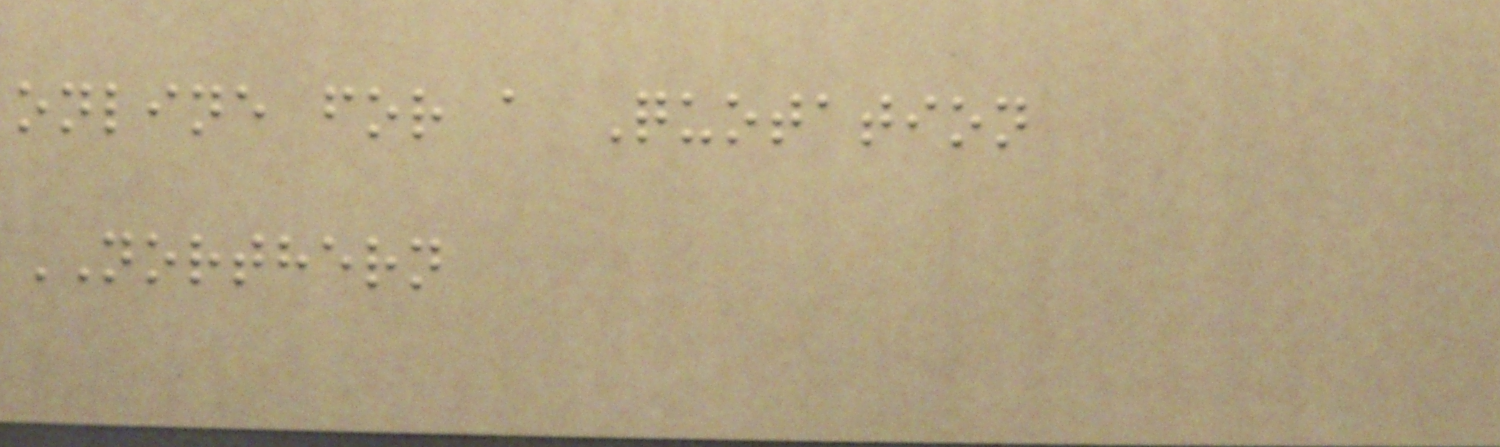online for a Quotation
NORTHERN
